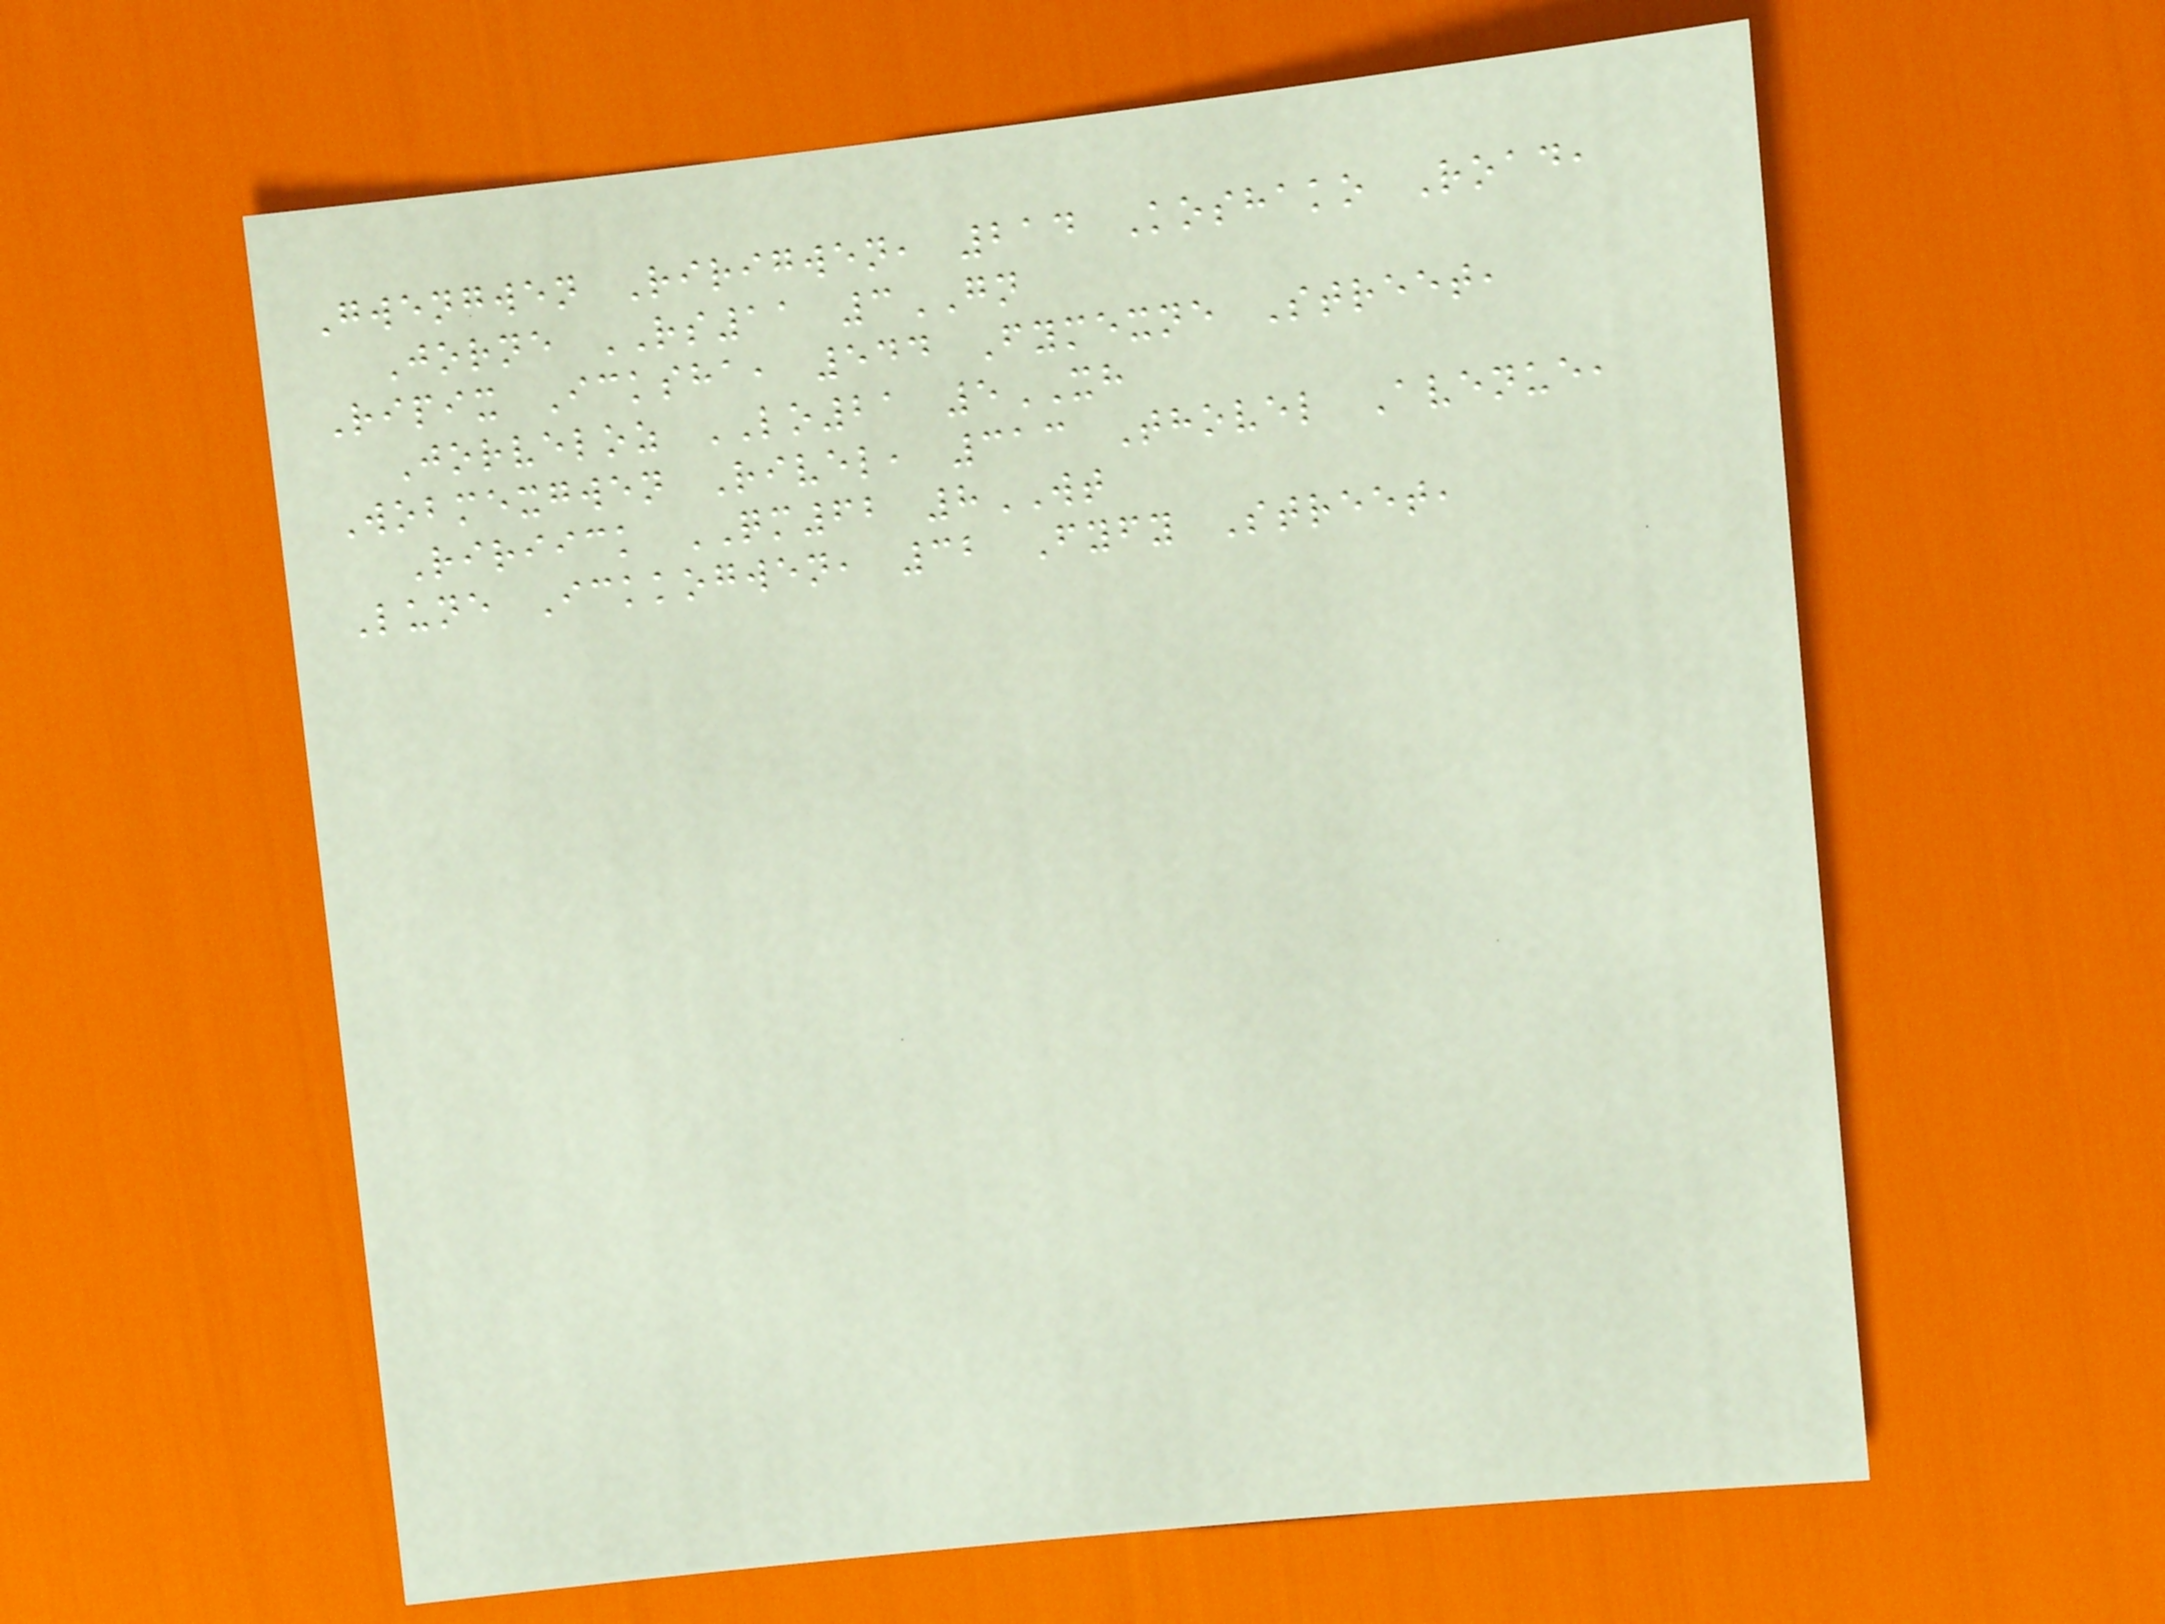Gwengwen Ririgwen, 214 Koshako Road,
Jorne RS11 3GN
Ripix Icksha, 544 Fymexne Street,
Jorveloz LO21 5XH
Wobmexgwen Rivel, 313 Thovel Avenue,
Ririick QM62 8WT
Lune Ickkogwen, 32 Fyfy Street,
